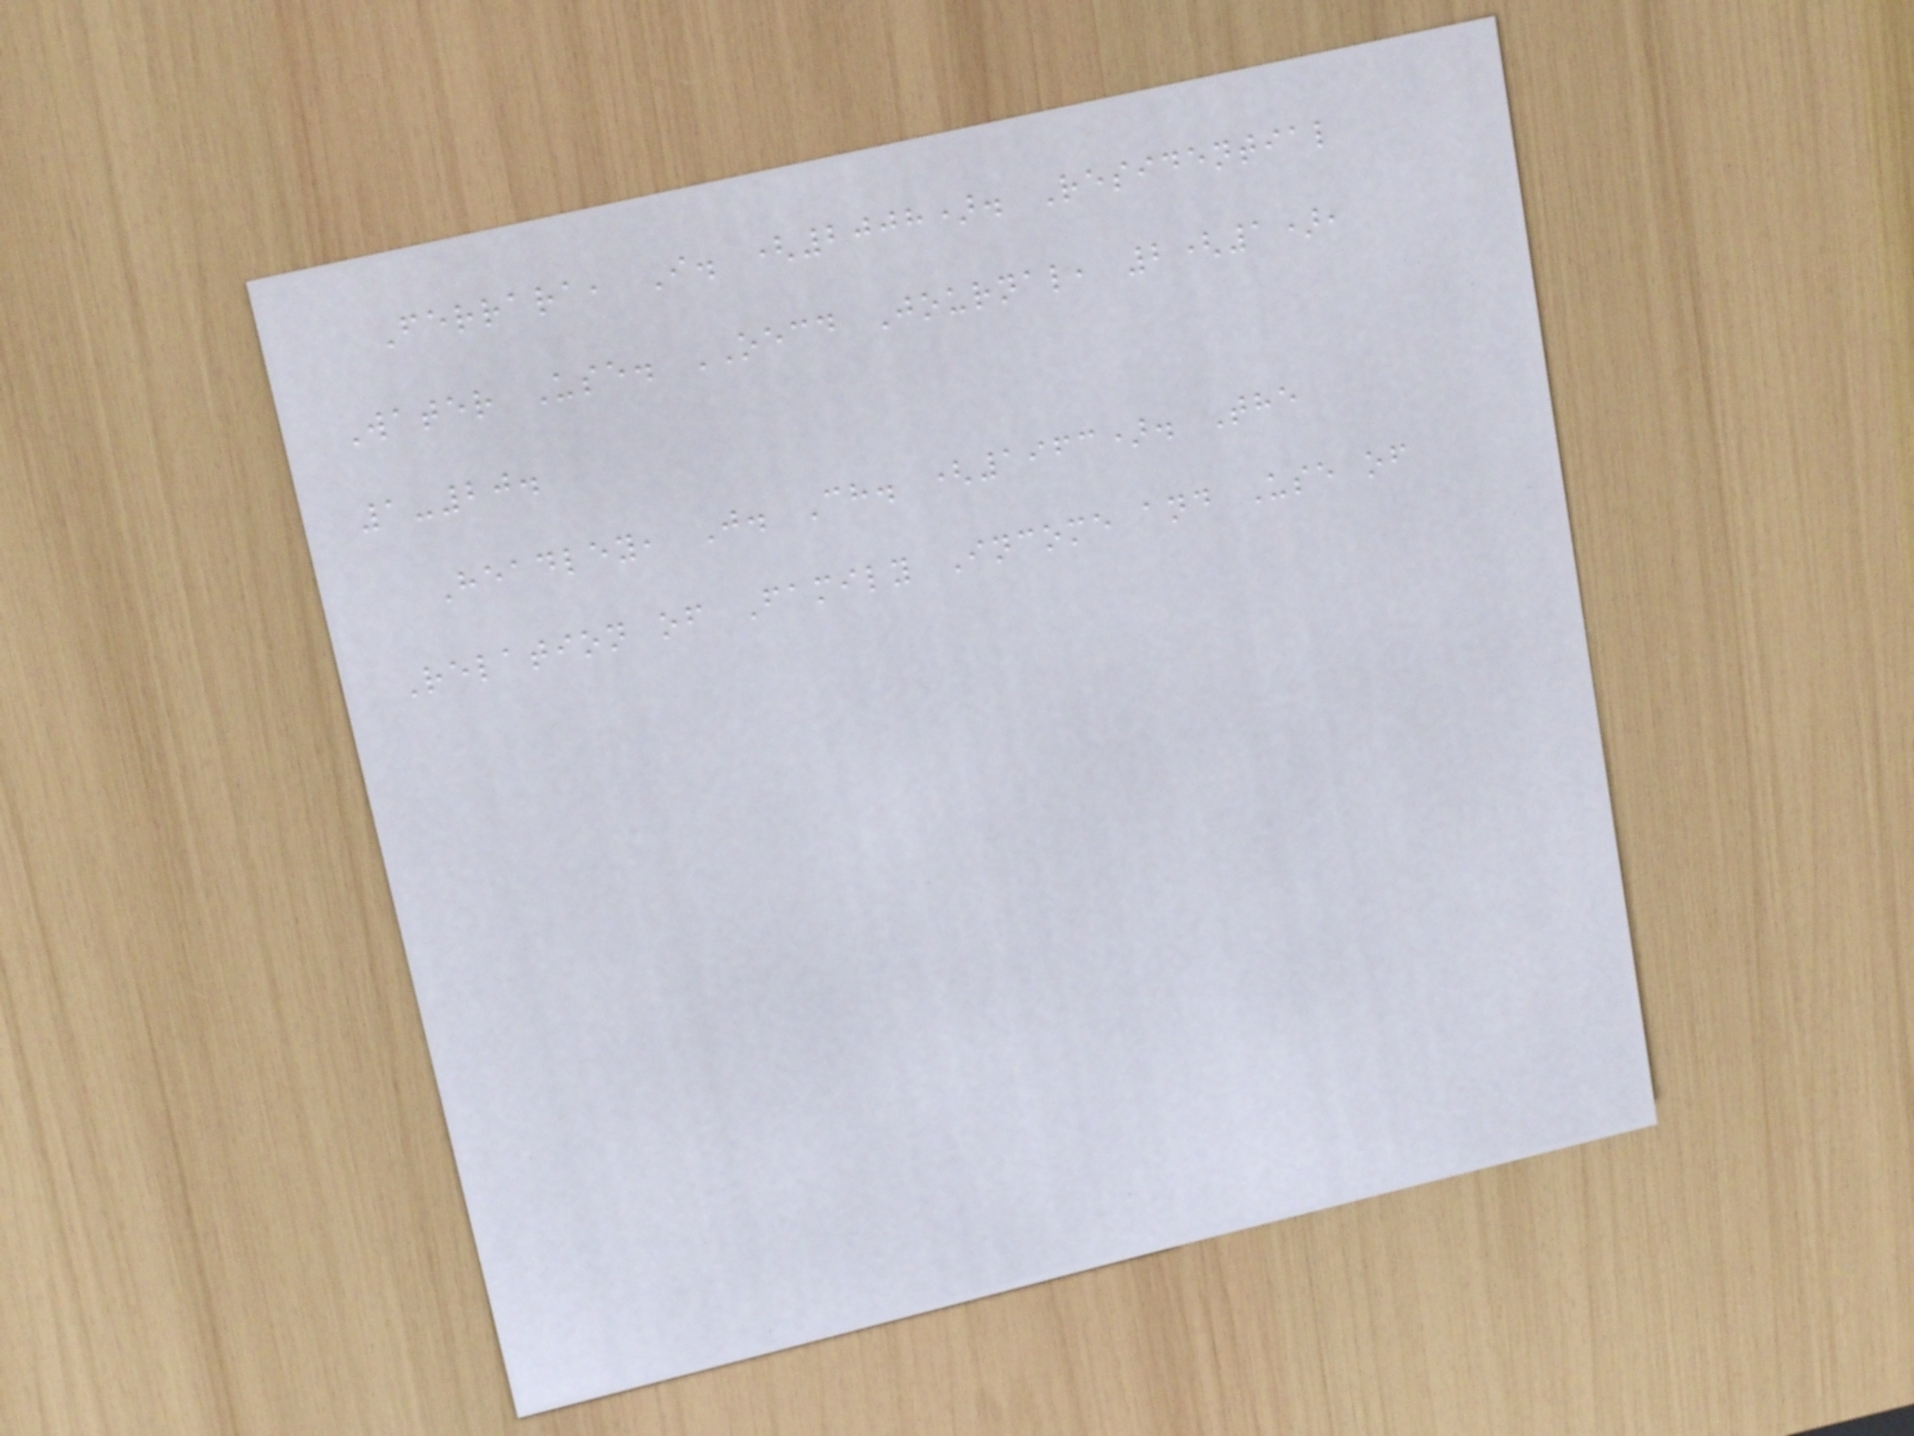Ferrara, I. (2008). Residential
Water Use. OECD Journal, 2(1),
1-20.
Headley, J. Ch. (1963). The
Relation of Family Income and Use of
